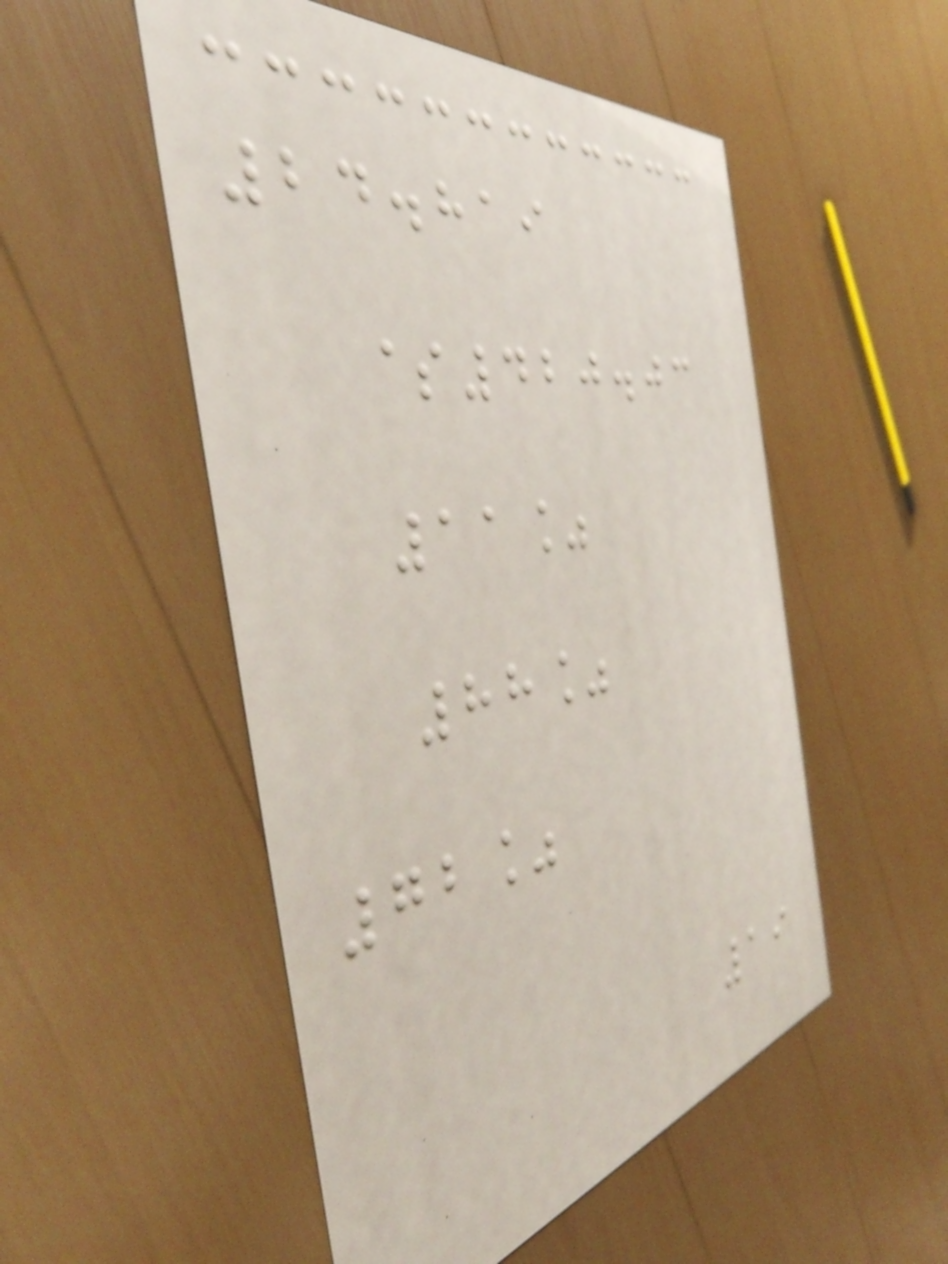24.819
$420.03
11%
88%
72%
19
